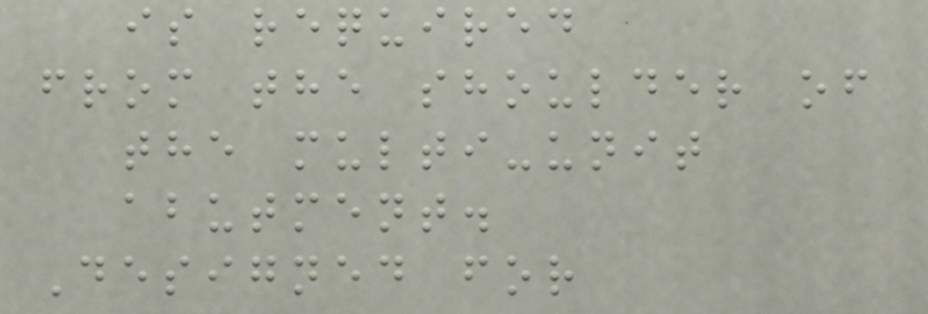is required
from the shoulder of
the multi-unit
abutment.
Designed for
